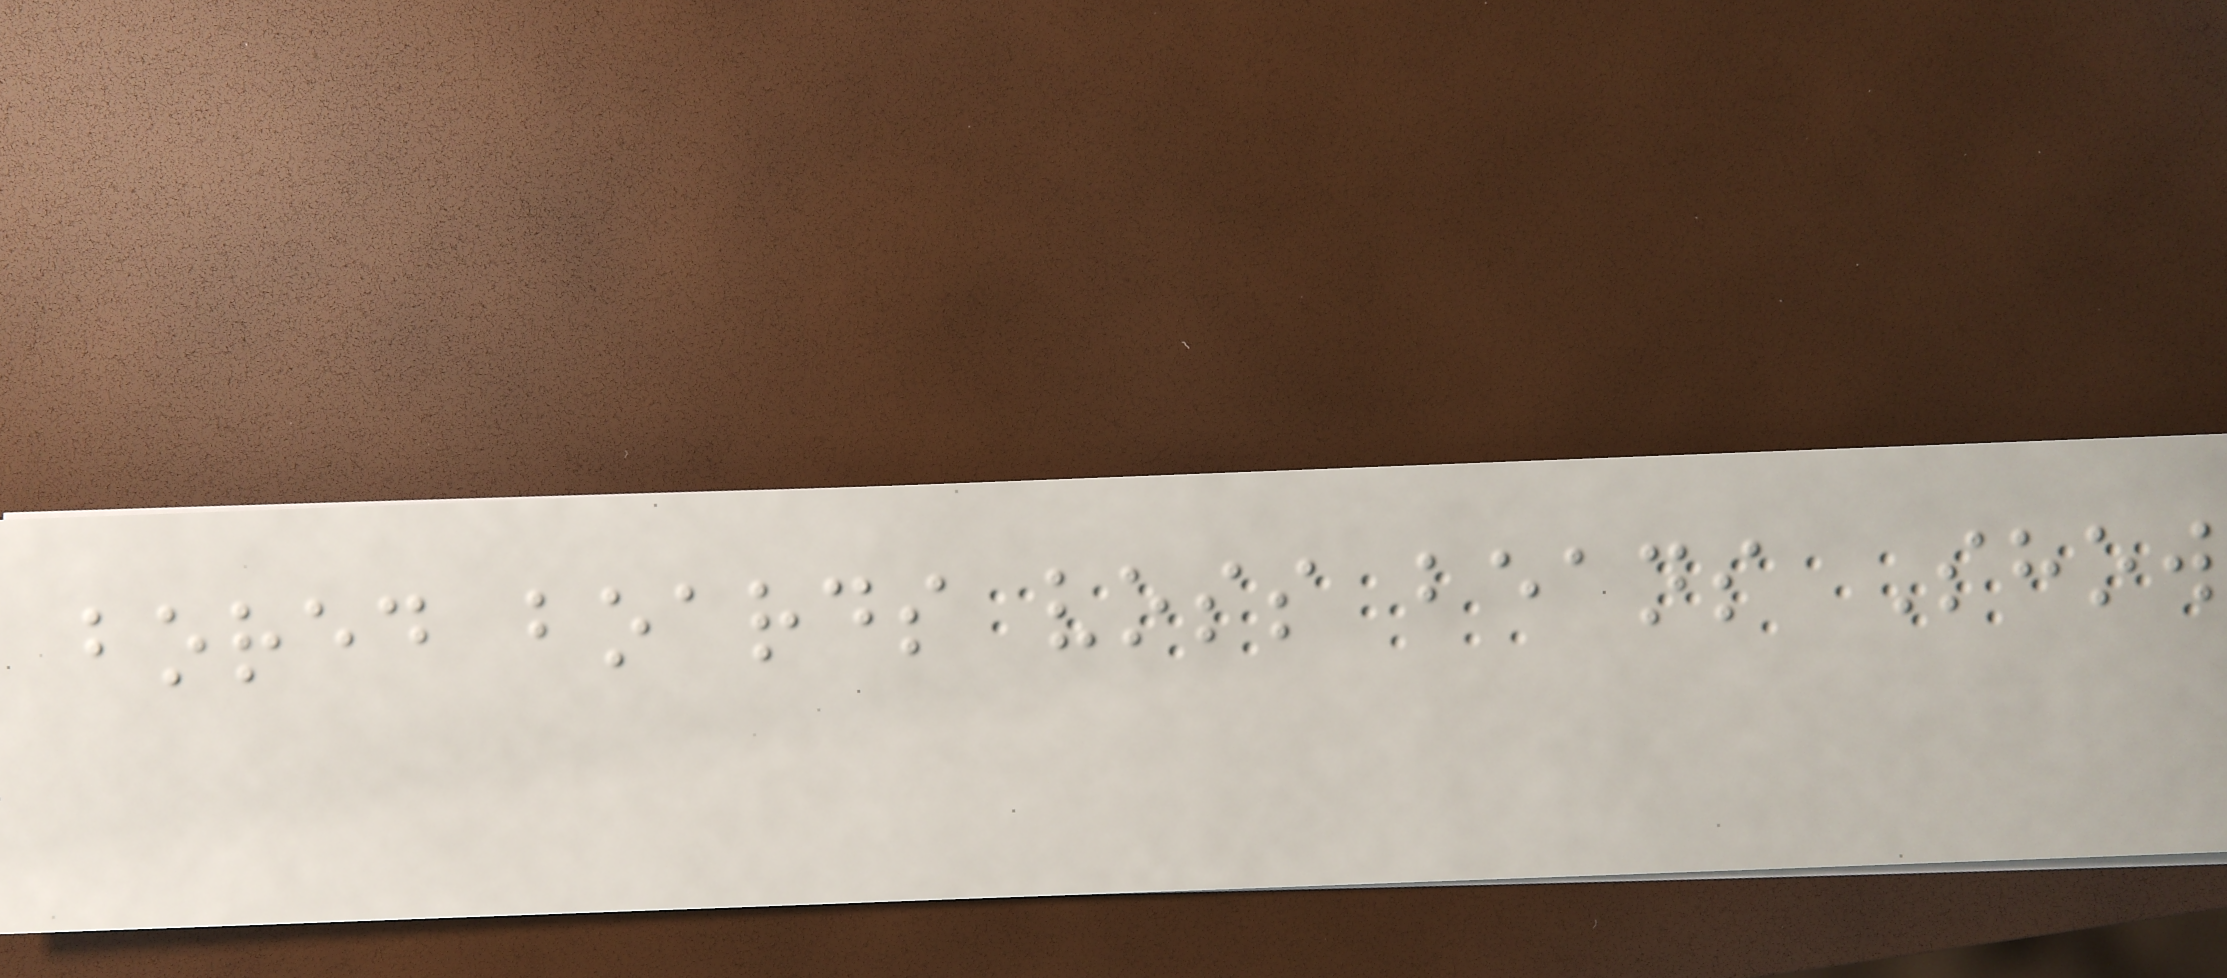bored boards voss beans Show
